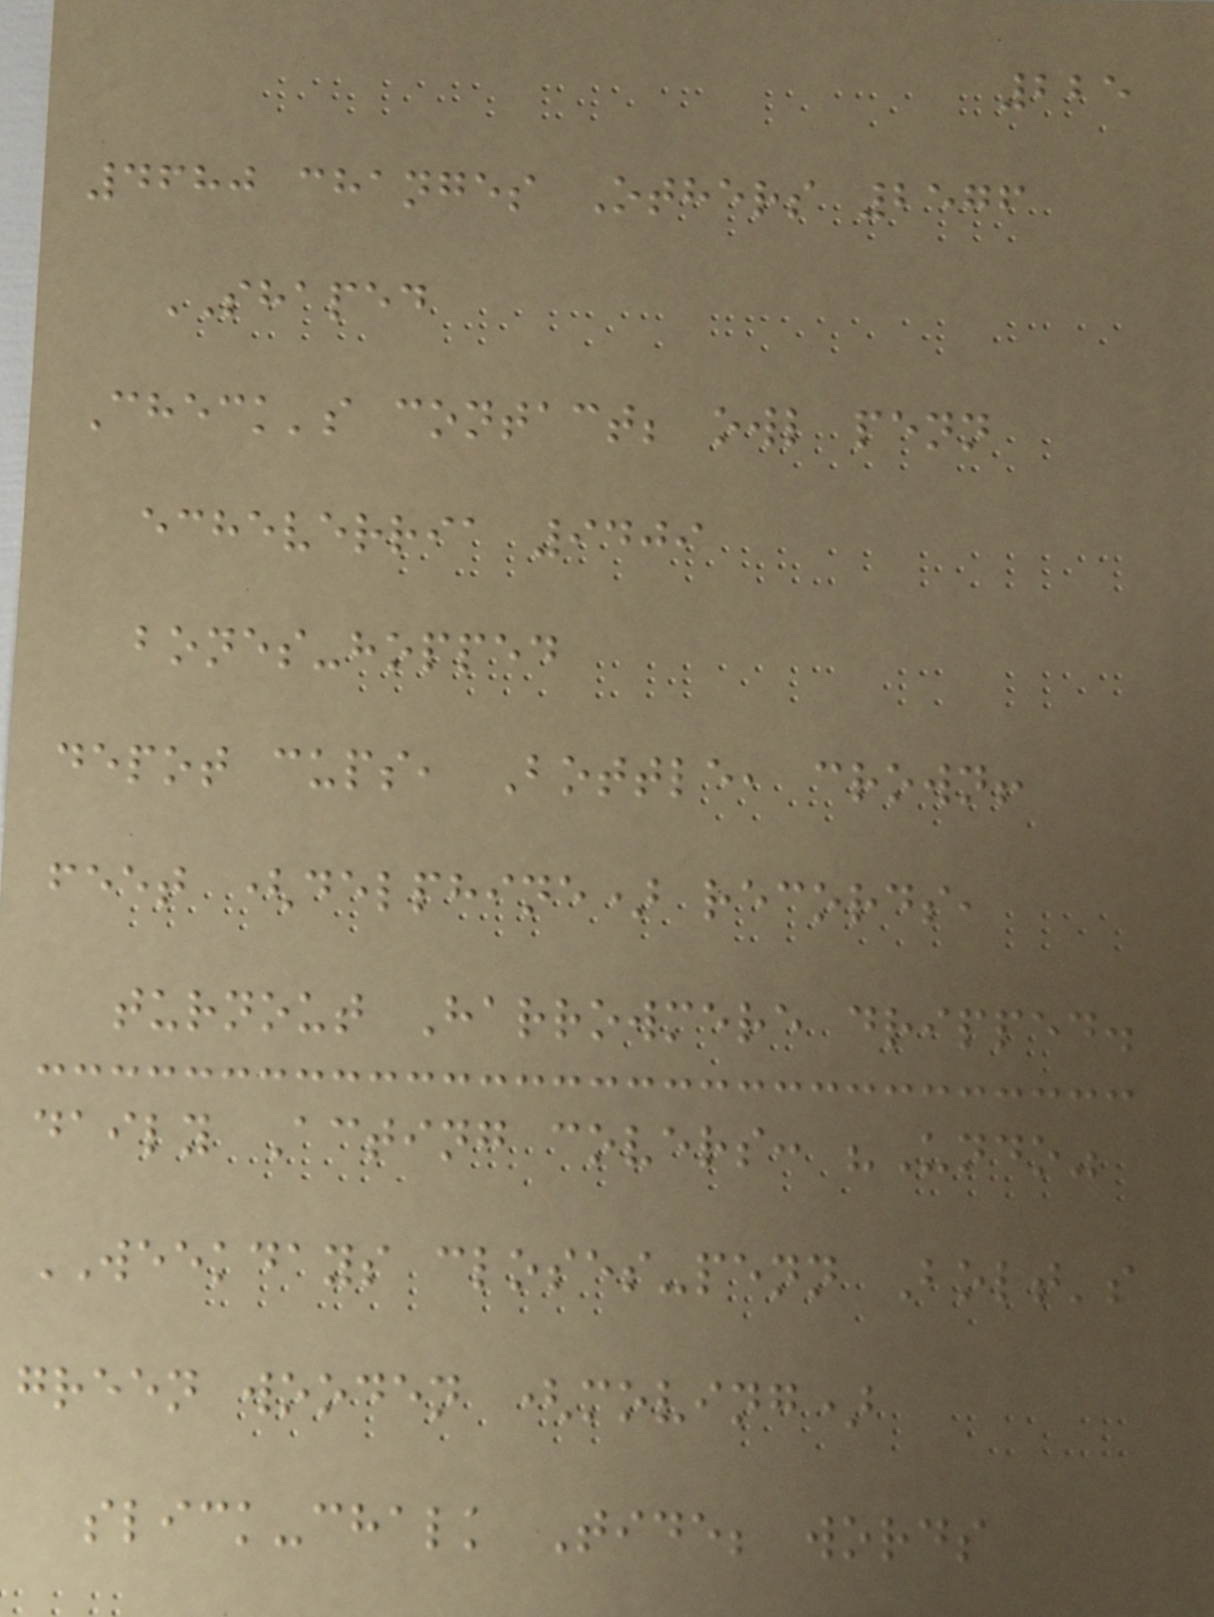225
4680 changes Others 2576
SHAPED
Check's contact; owl penn
echeverria 9409
bones-hopped
depot cups, Bottle, crown!
feet (delphine) records,
turnout Harrowmere dripped.
daily Acting covers: "Undo"
WEEKDAYS closes-penn Bolt's
green wooden (moving)
slick-chalk Tide; words
